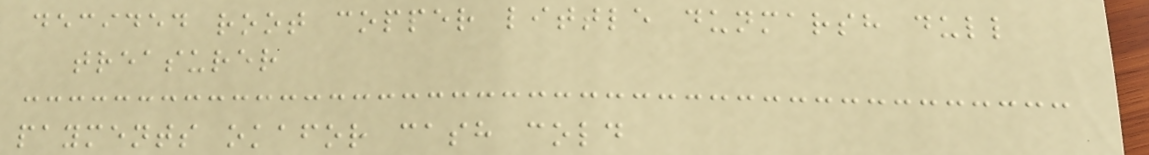decided root copper little dunmarsh dull
treasurer
payments okafor cash cold
